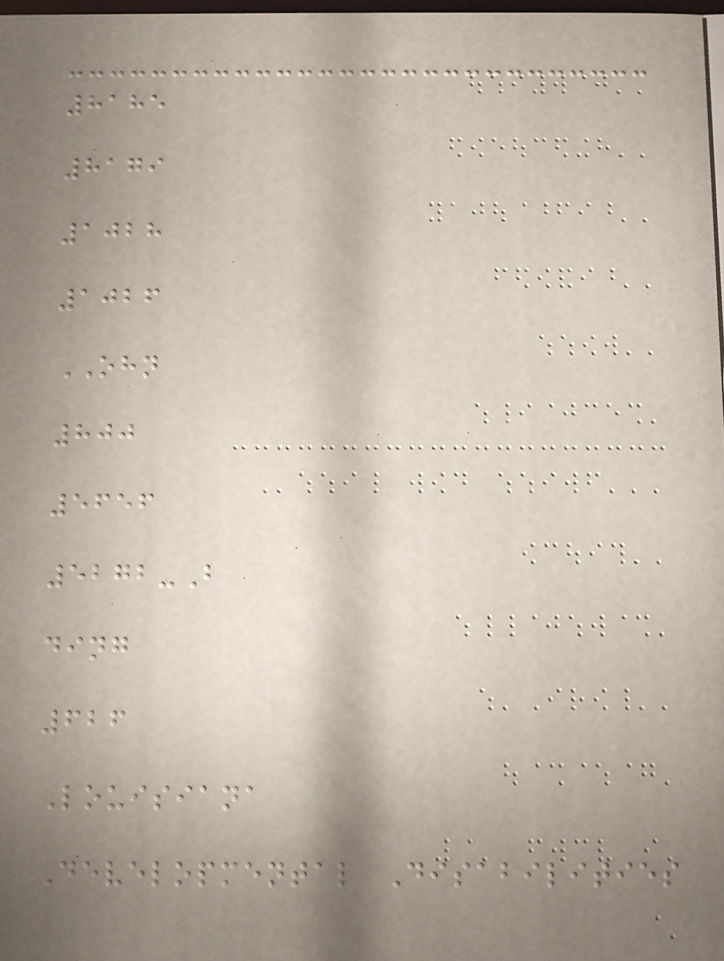8185
8179
1028
1026
OHN
800
5656
5272-B
ding
626
Louisiana
Developmental Disabilities
